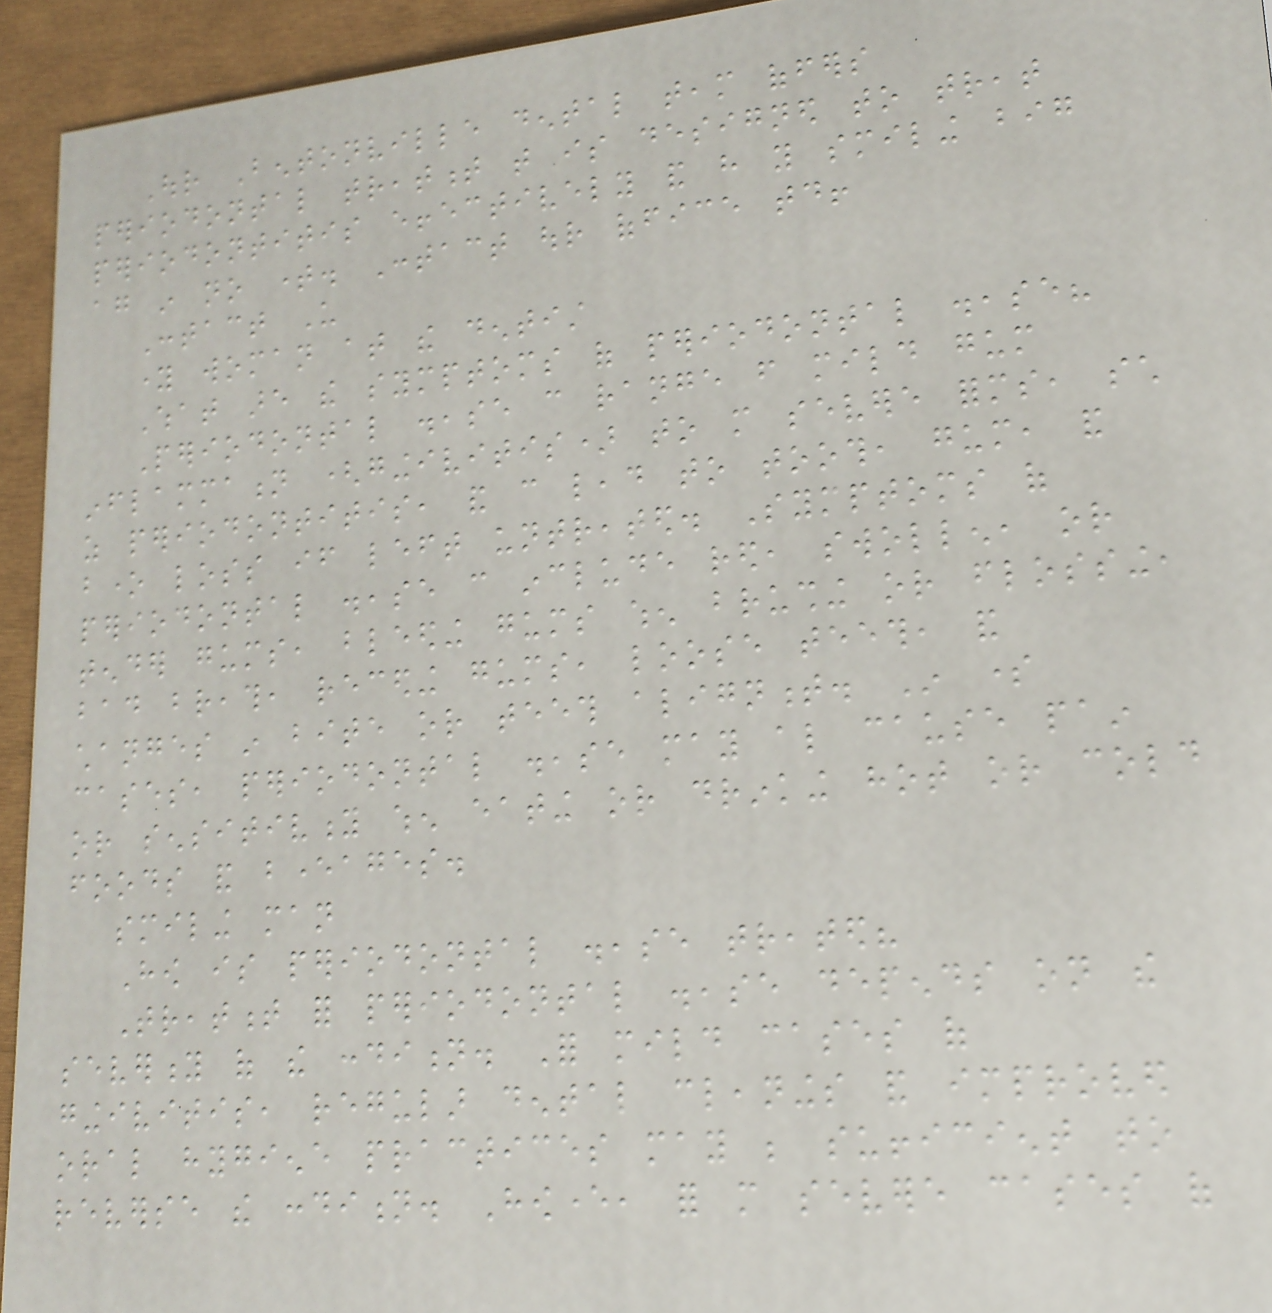Our Bentonville dental team offers
periodontal treatment that is designed to treat
periodontitis effectively and have you smiling big
again in no time. Contact our office today!
Contact Us
young woman at the dentist
What are the symptoms of periodontal disease?
Periodontal disease can range from mild gum
inflammation (gingivitis) to more severe forms, such
as periodontitis, and can lead to tooth, gum, and
bone loss if left untreated. Symptoms of
periodontal disease can include red, swollen, or
tender gums, bleeding gums when brushing or flossing,
bad breath, receding gums, loose teeth, and
changes in bite or teeth alignment. In some
cases, periodontal disease may also cause pain
or sensitivity when eating or drinking hot or cold
foods and beverages.
smiling man
How is periodontal disease treated?
Treatment for periodontal disease depends on the
severity of the condition. For mild cases of
gingivitis, regular dental cleanings and improved
oral hygiene practices may be sufficient to
reverse the condition. However, for more severe cases of
